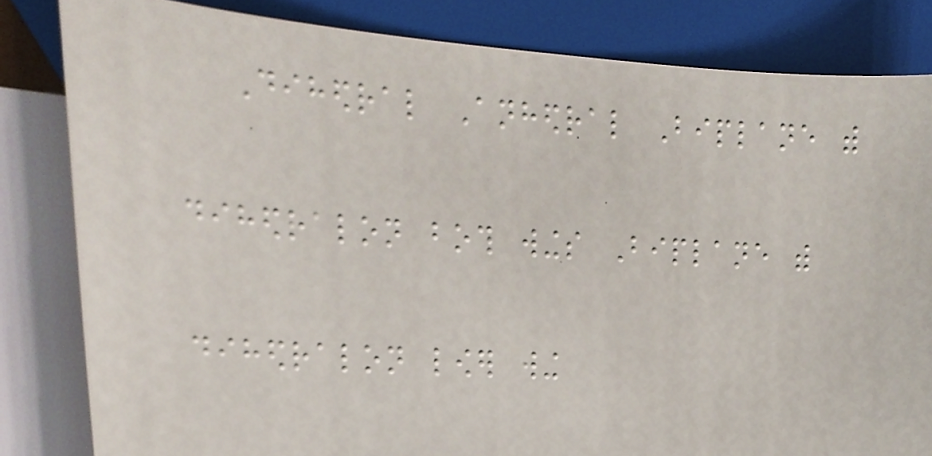Dihedral Anhedral Biplane with
dihedralon both wings Biplane with
dihedralon lower wing
